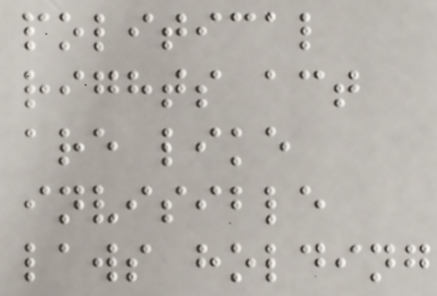political
rights act
are like
invisible
laws holding
